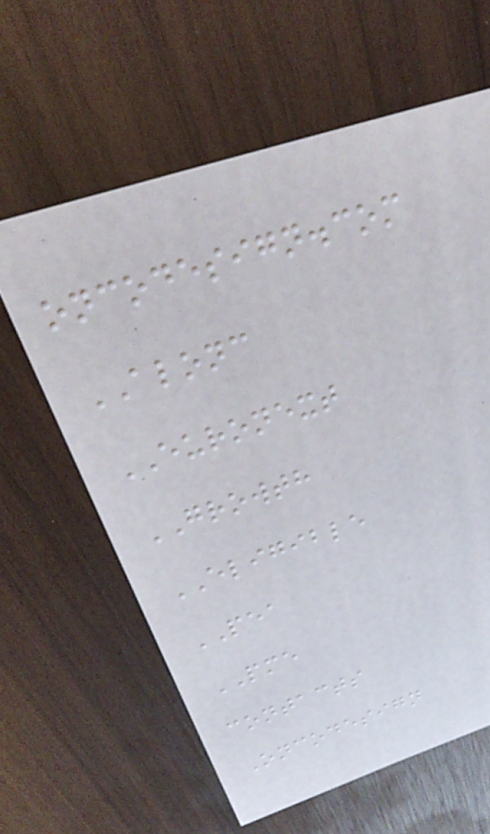oncodesign.com
ALONC
EURONEXT
GROWTH
ELIGIBLE
PEA
PME
contacts
Oncodesign
